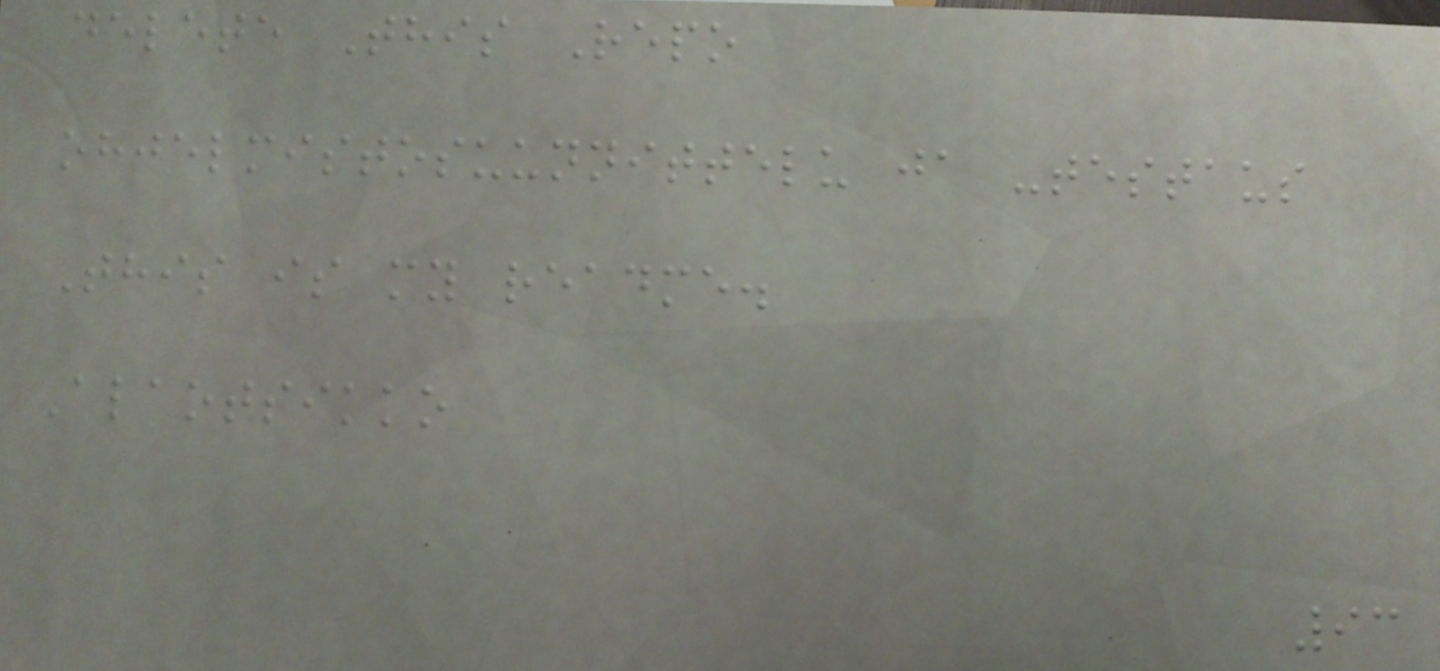delete This Repo
ohjelmistosuunnittelu ja -testaus
This is my readme.
Alaotsikko
93
